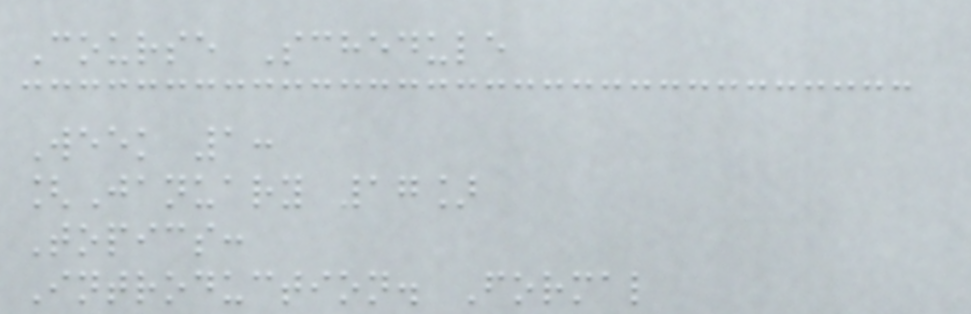Course Schedule
Week 1:
[January 17]
Topics:
Introduction. Formal
